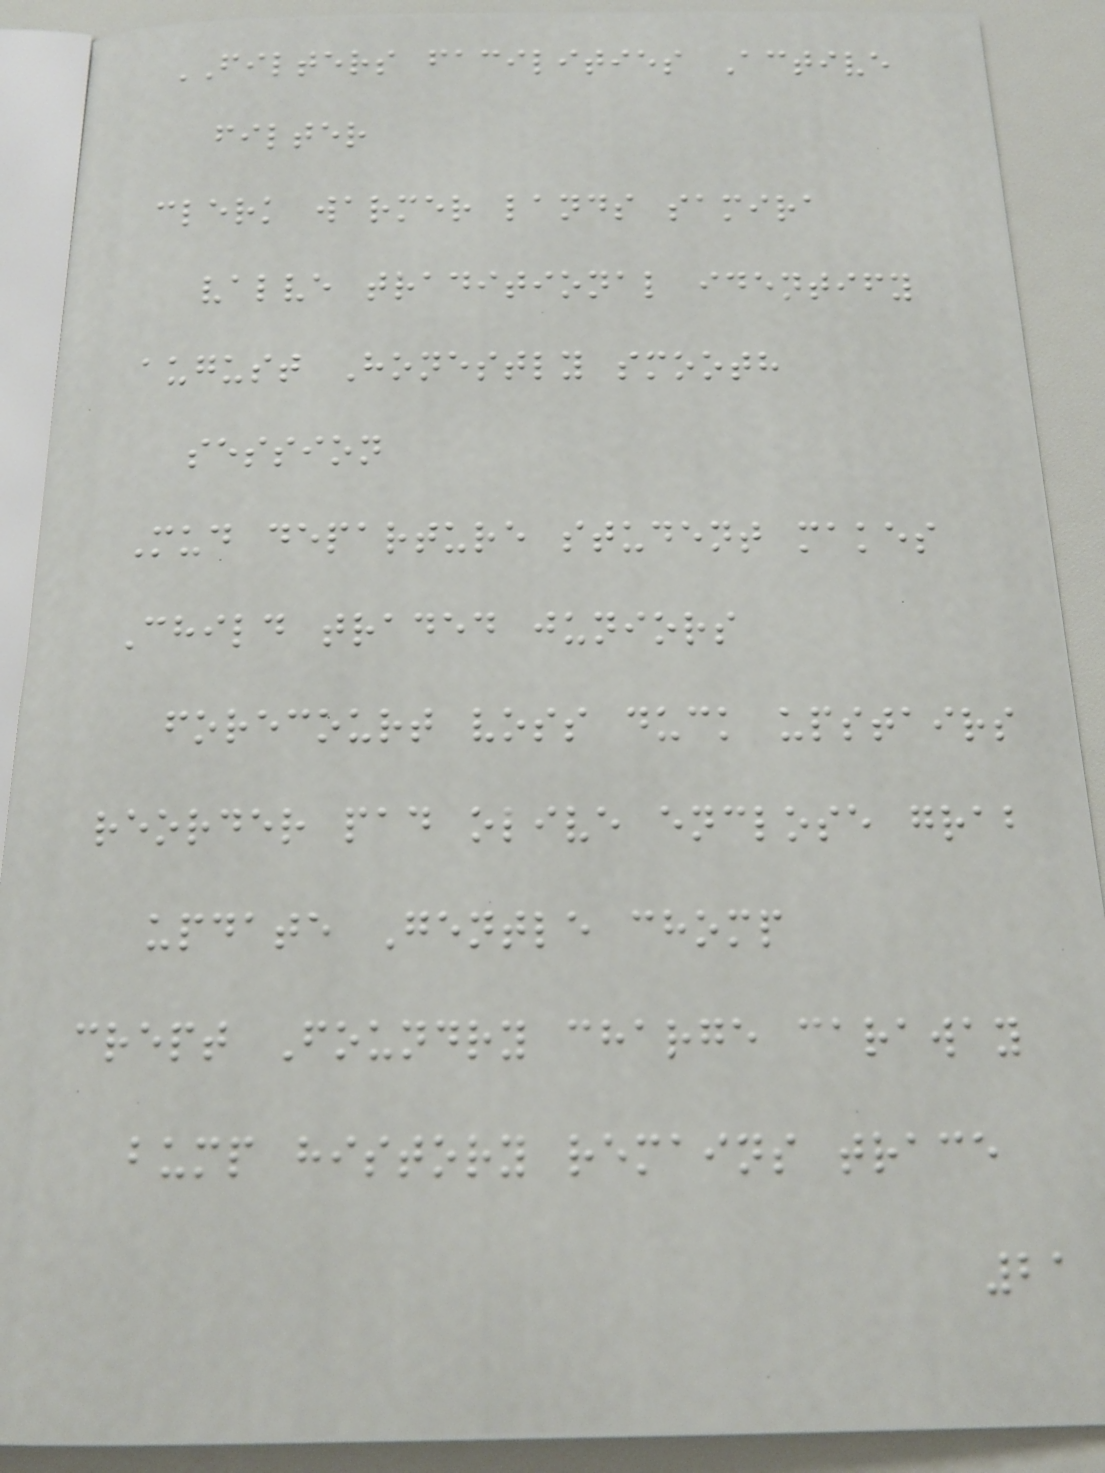FILTERS facilities Active
filter
clerk warmer lands samira
valve traditional identify
august Honestly smooth
session
Mud departure student makes
Child traded juniors
forecourt voss duck upstairs
reorder pad olive enclose grab
update Gentle chomp
crept Foundry charge caraway
bump history remains trace
21
